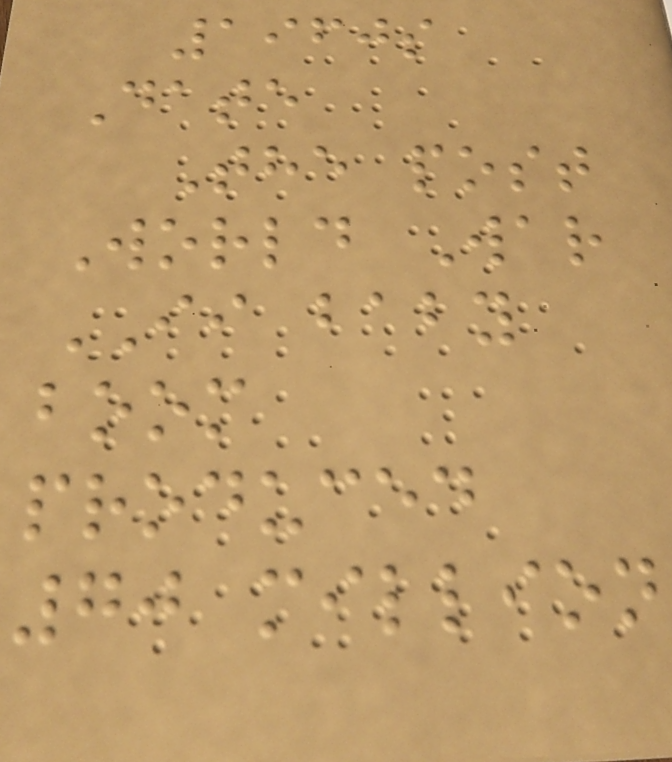1960s
Date
The post
World War
II baby
boom
produced
70 million
